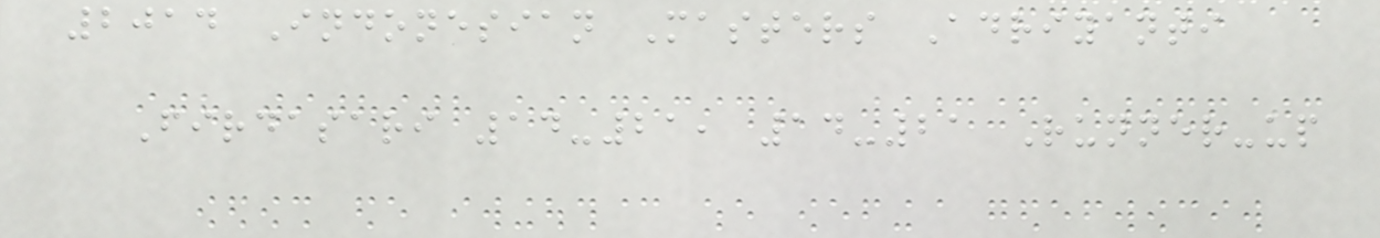2014 Indonesian Masters Adriyanti
Firdasari 14-21, 14-21 Runner-up
